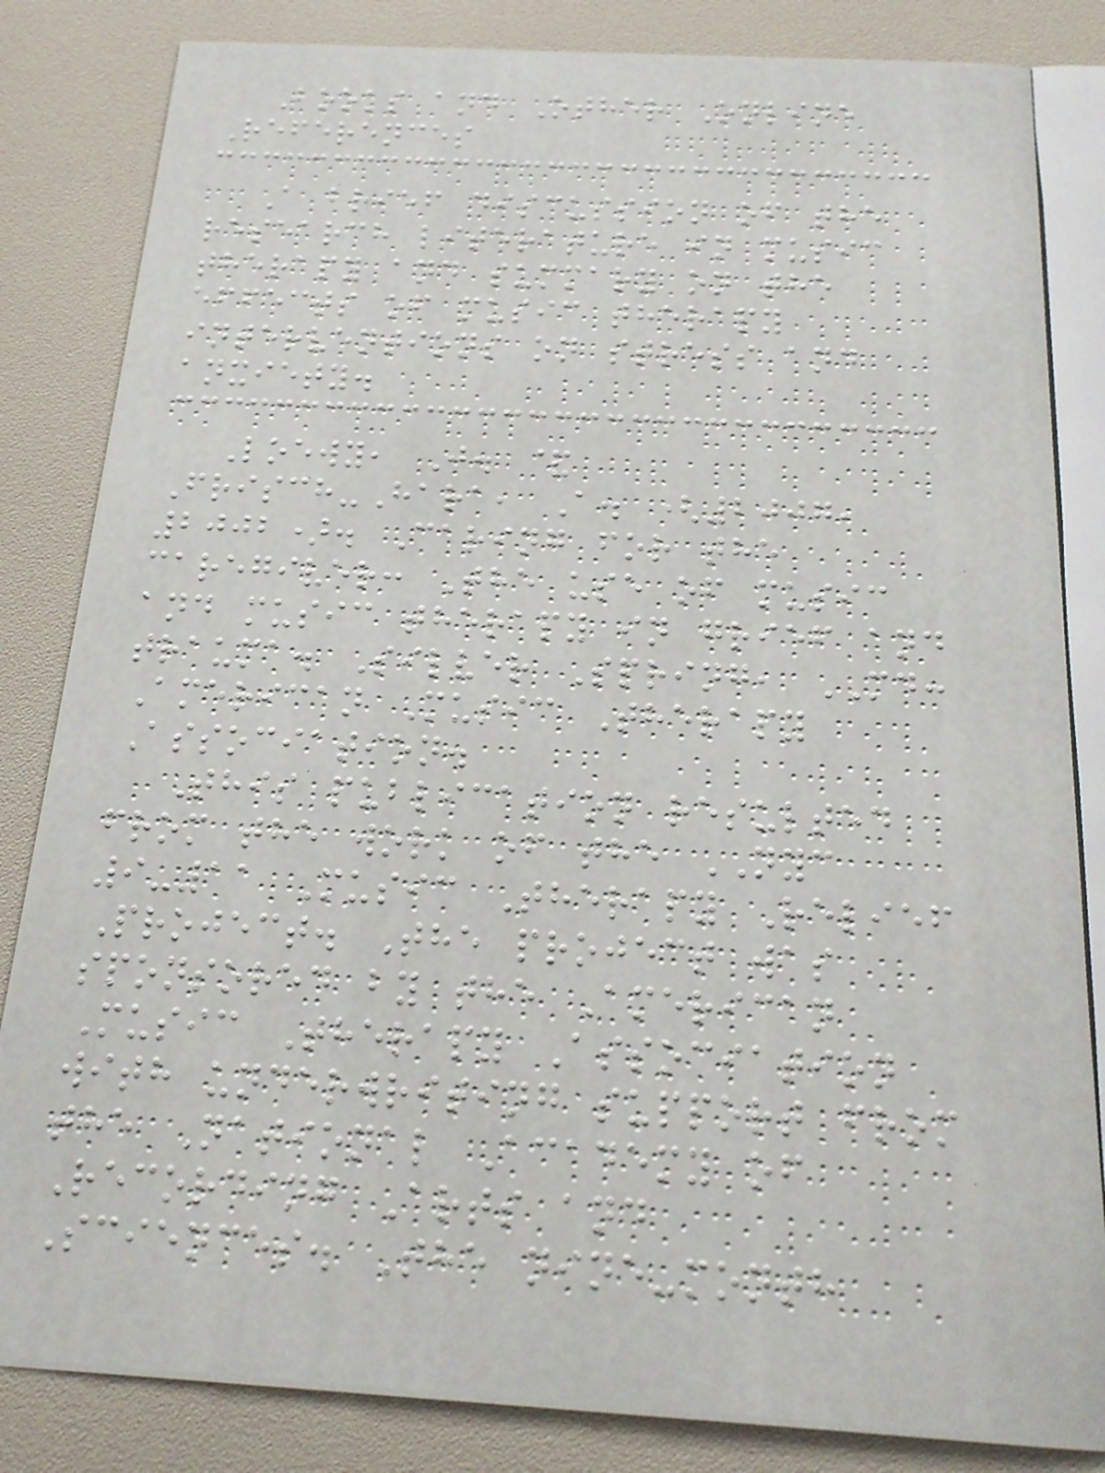Books and Other Online
References
A brief discussion of the
research literature in music
therapy and summary on the
effects of music therapy
interventions on stress and
anxiety.
Loewy, J. &
Frisch-Hara, A. (2007,
2002). Caring for the
caregiver: The use of music
and music therapy in grief and
trauma. Silver Spring, MD:
American Music Therapy
Association.
This publication resulted
from the work of the NYC
9-11 Music Therapy Relief
Project. The project was
sponsored by the American
Music Therapy Association
with underwriting support from
the National Academy of
Recording Arts and
Sciences. The nine-month
